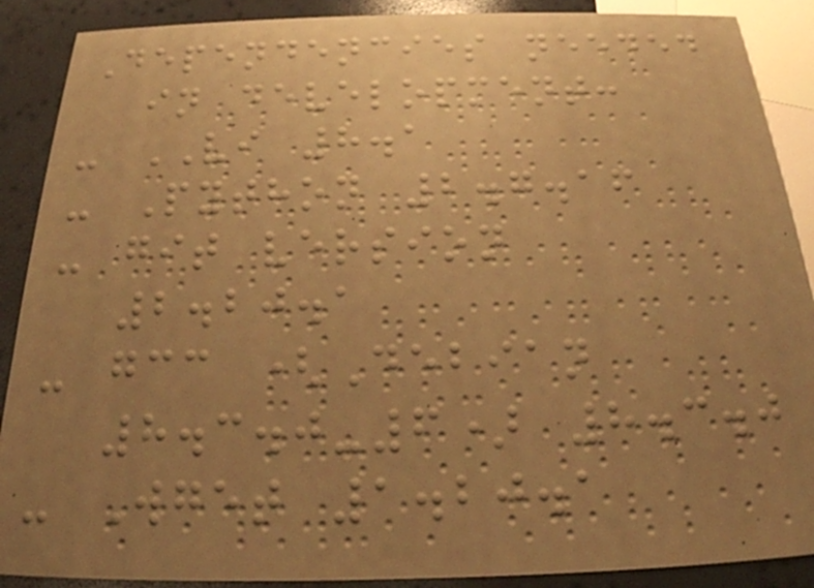Dependencies needed
in development:
- VI 8.1
- Python 2.7.16
- git version
2.20.1
- gcc (Debian
8.3.0-6) 8.3.0
- Wget 1.20.1
